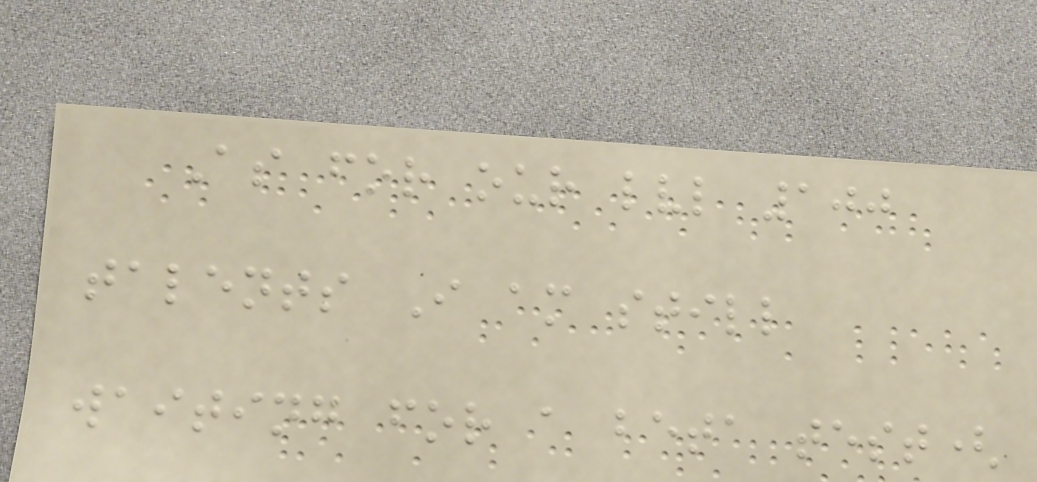As for our lvl 100
talents I am still
waiting for a beta test(
